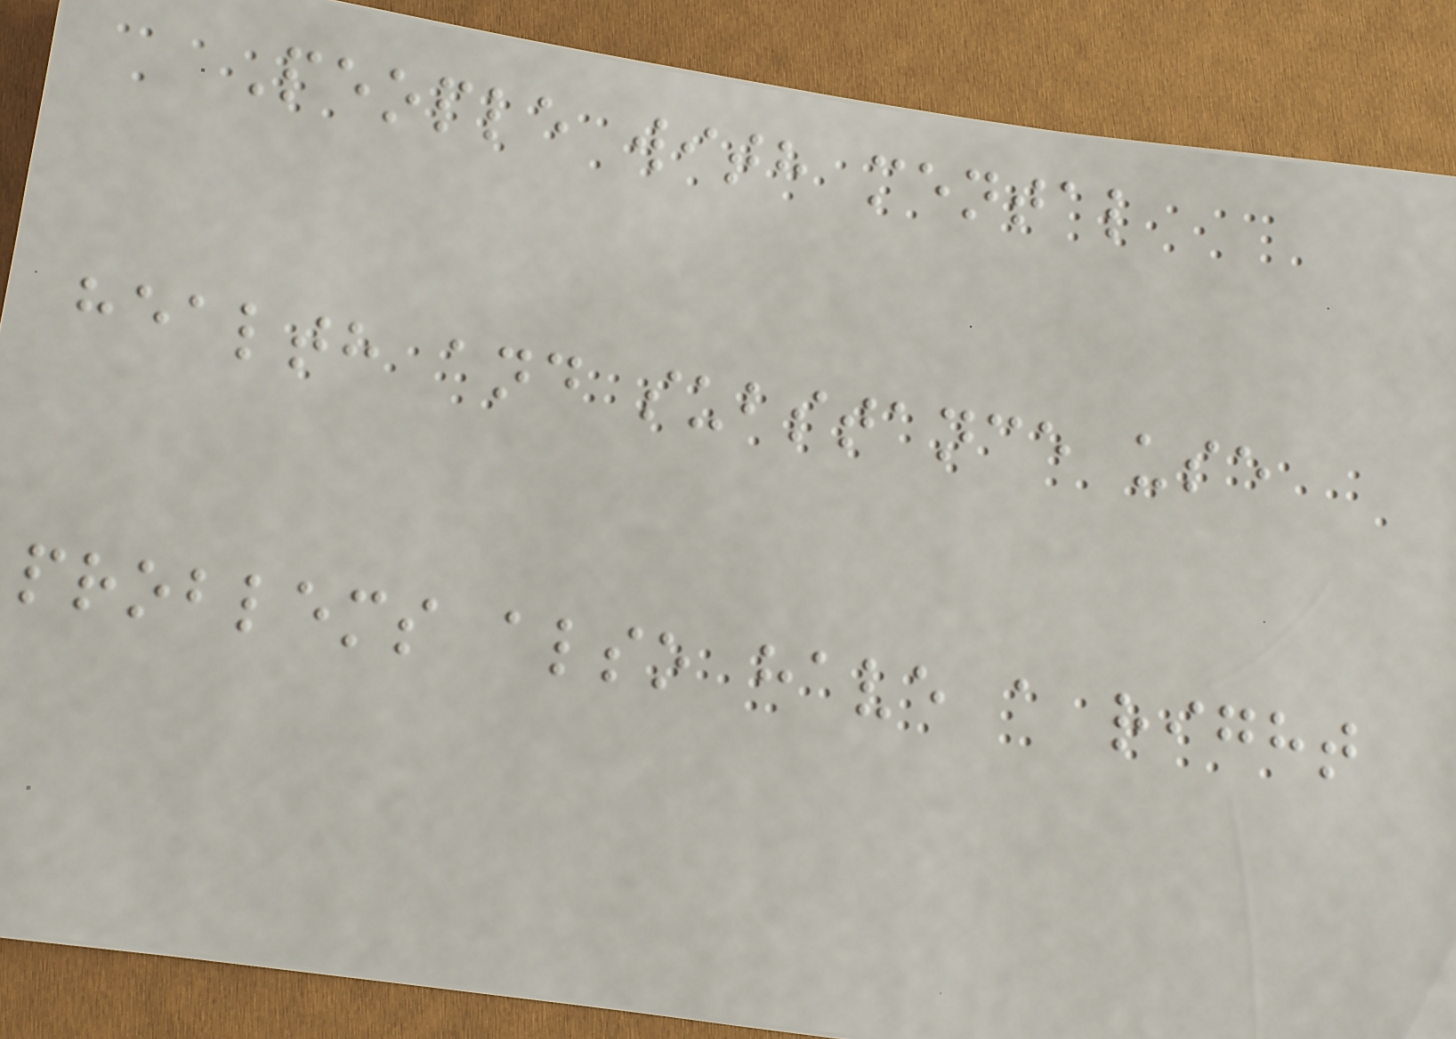People with mental
health and substance use
problems also have a right
